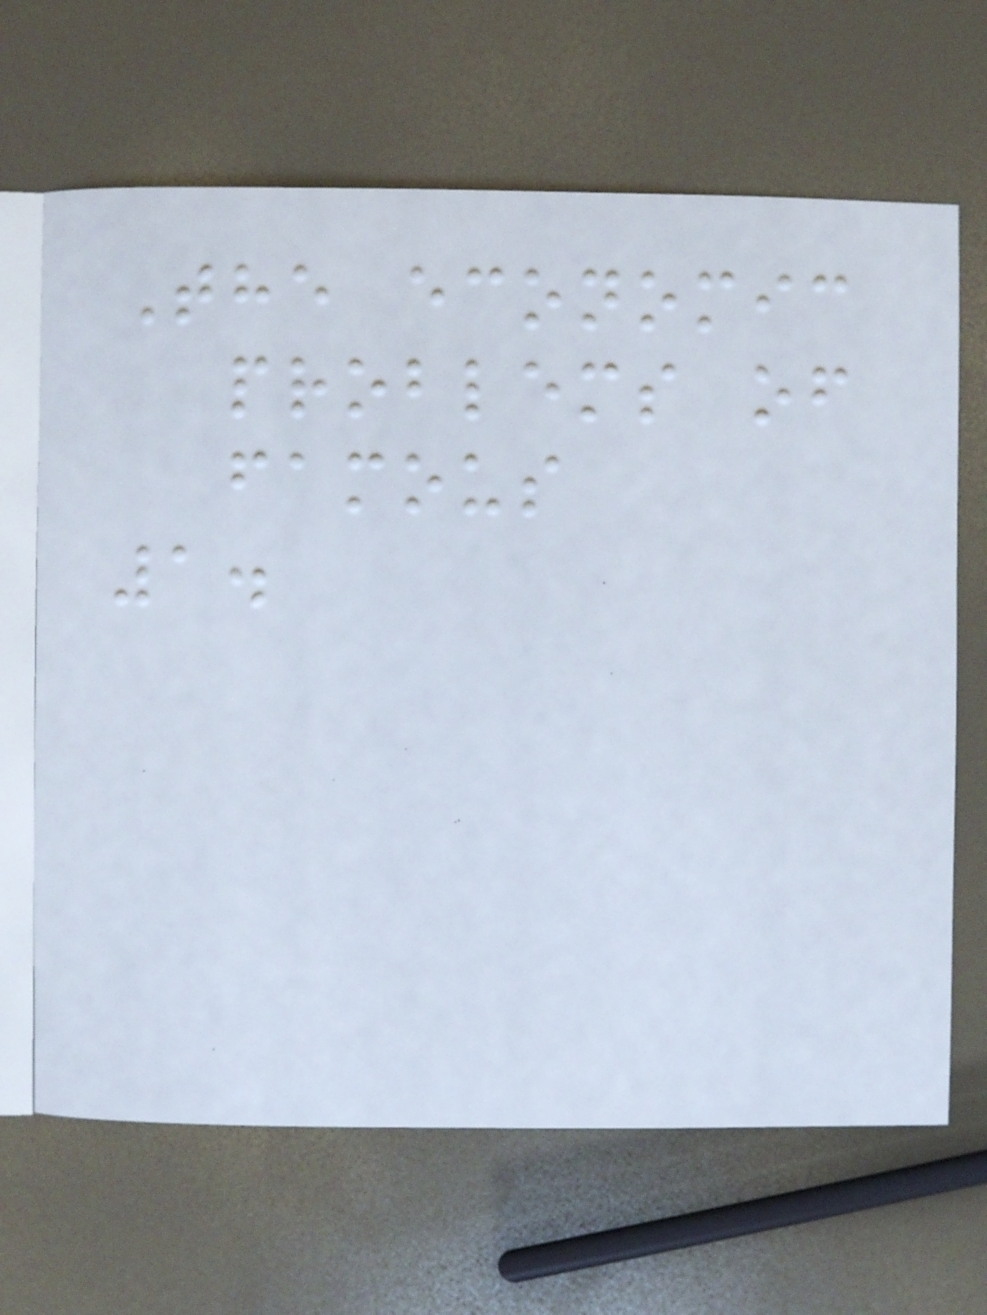The economic
problems of
famous
1.
